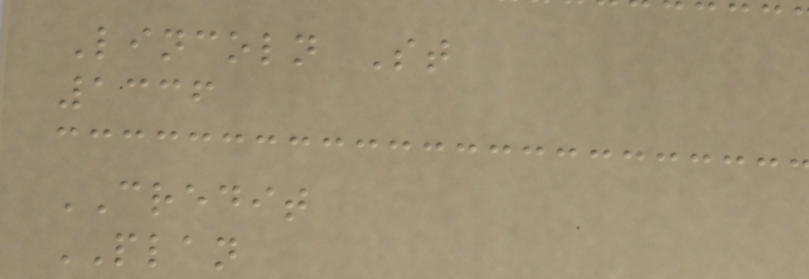Lincoln St
1336
CREDIT
PLAN
